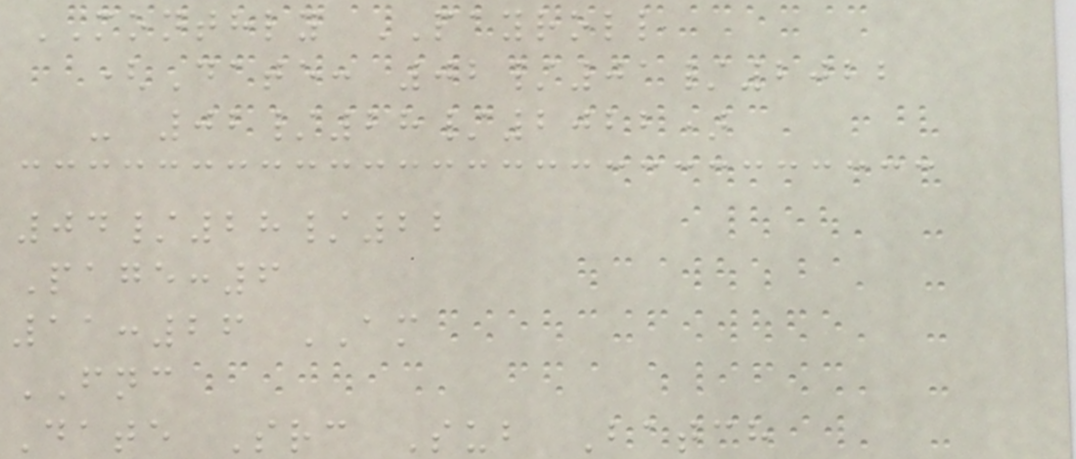MONTHLY PAYROLL
(Date: 02/01/2022
- 02/28/2022)
04/28/22
Page:6
11:26 AM
FNC
Date Src Sub Batch
